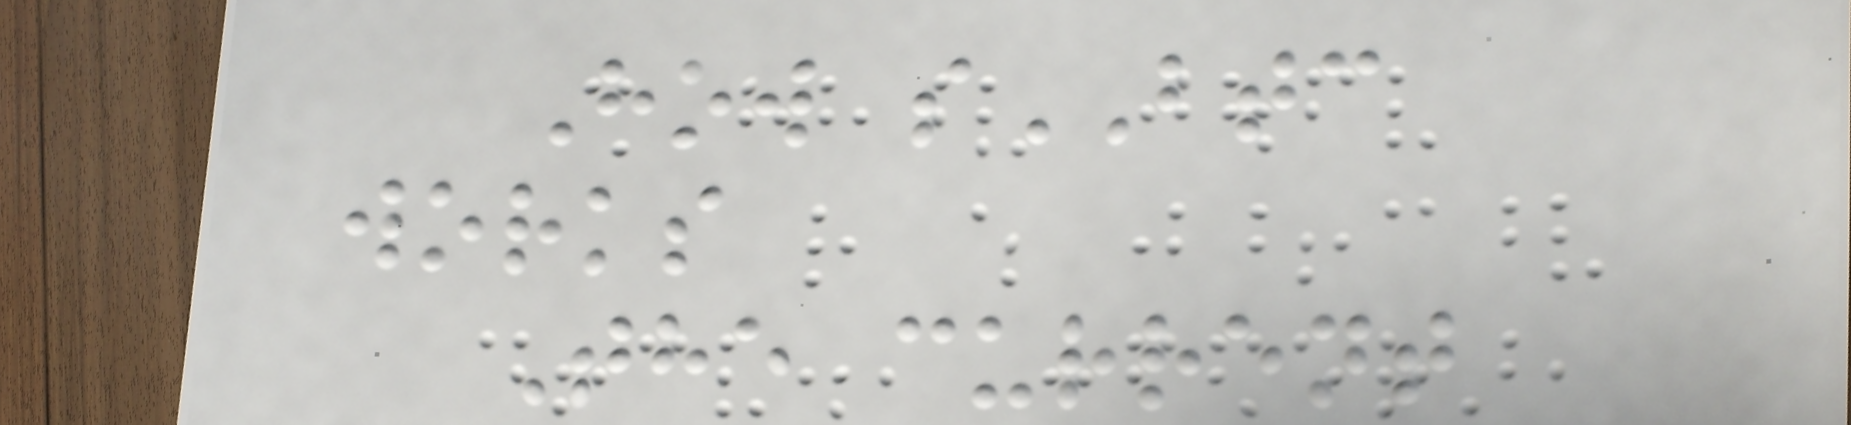How sBTC
works
The current
